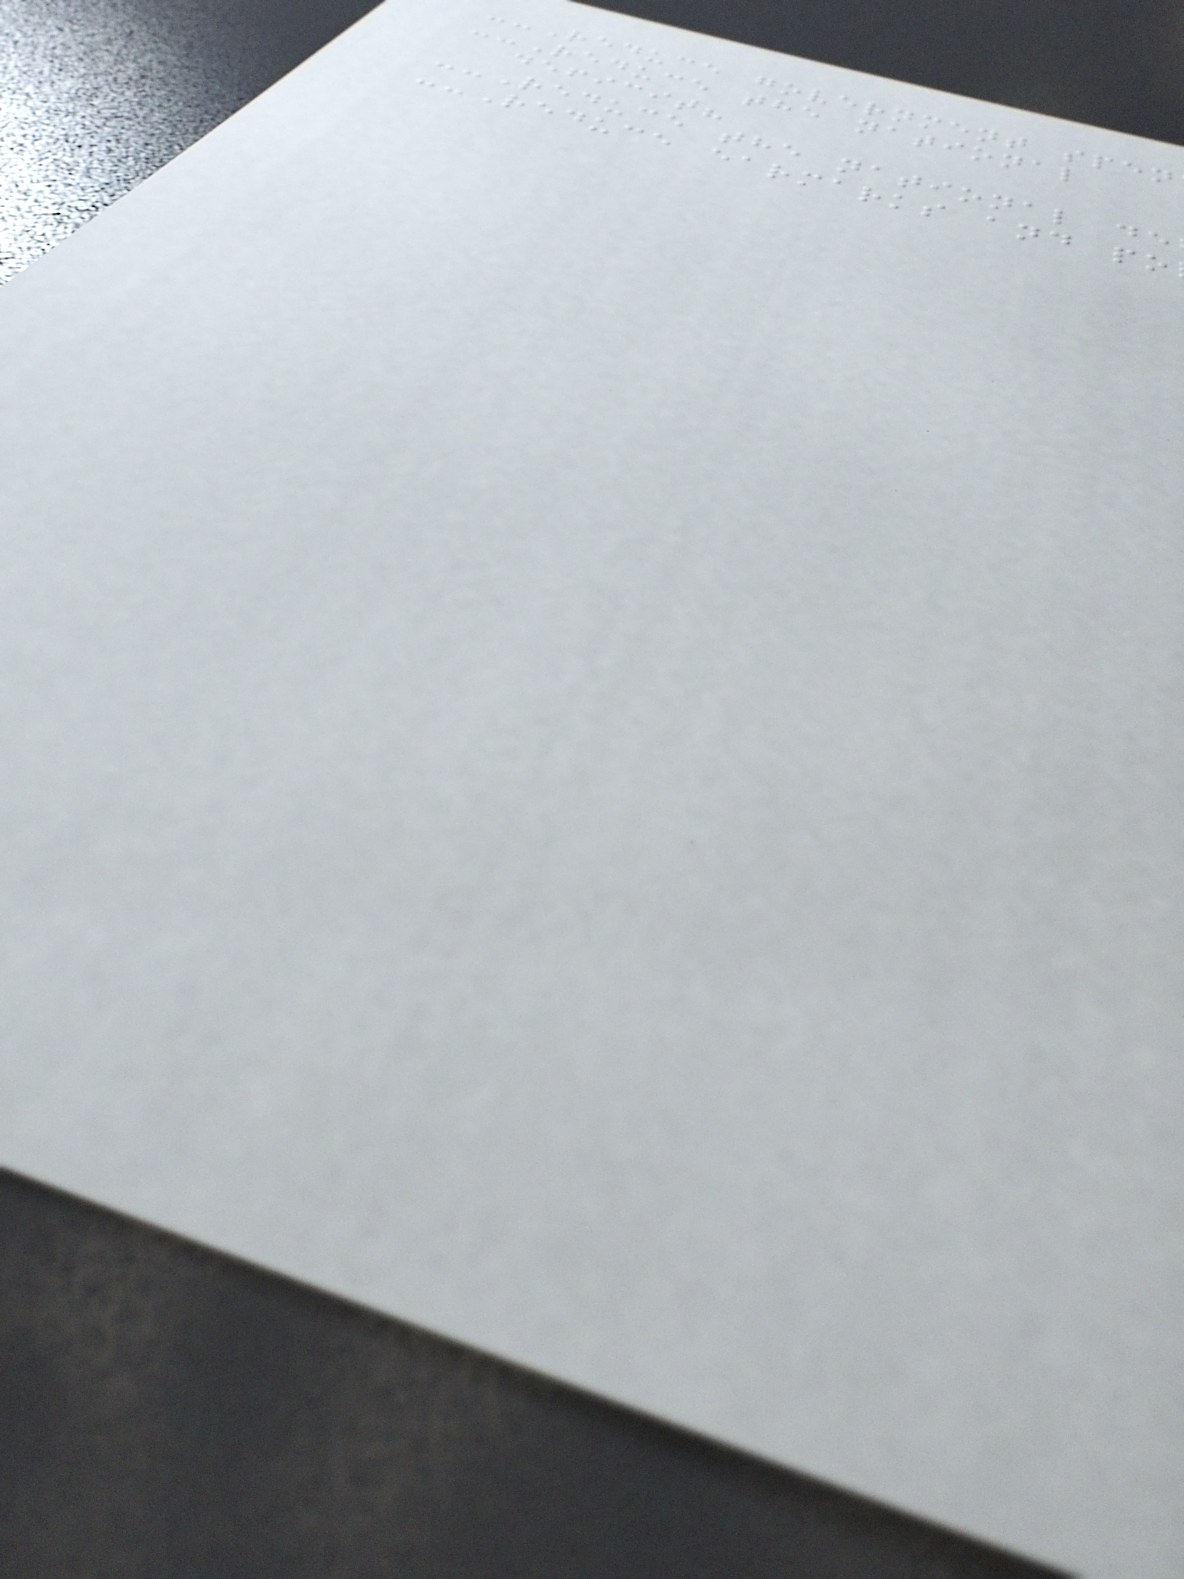--Reduce government spen
--Reduce the national
deficit?
--Reduce the national de
--Reduce earmarks and po
